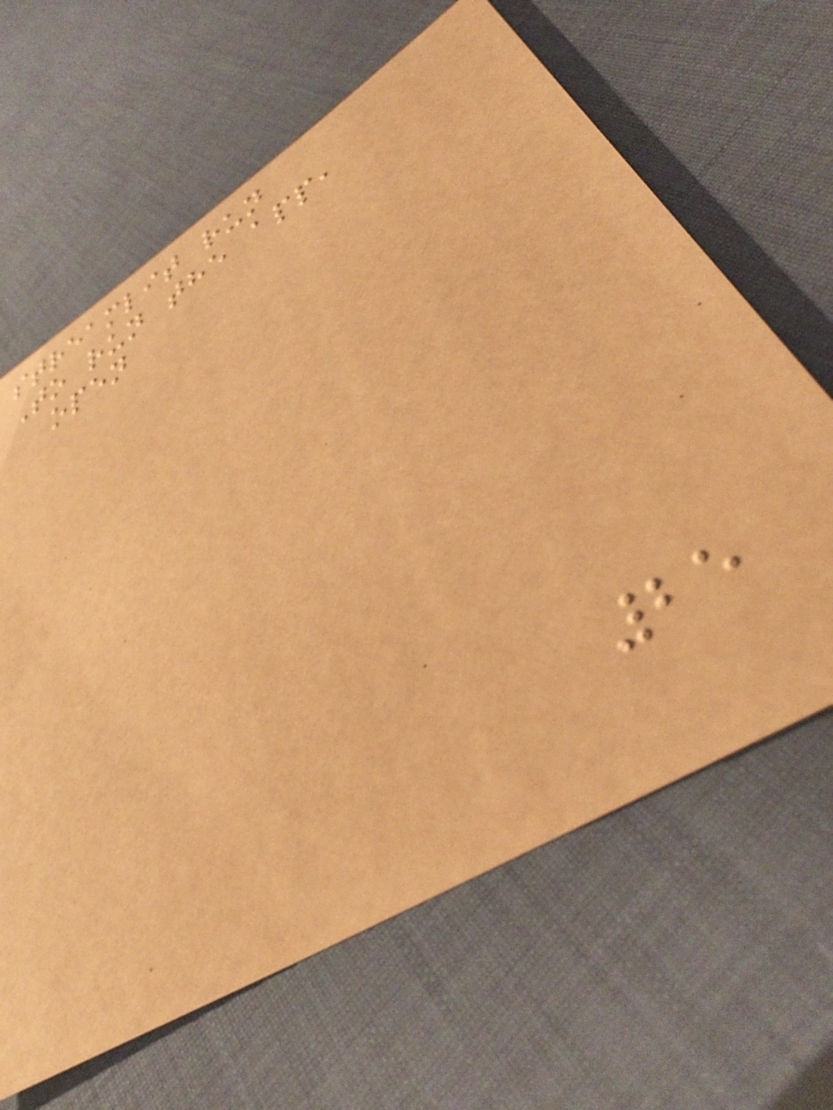streamlit run
To run the app,
open
25
